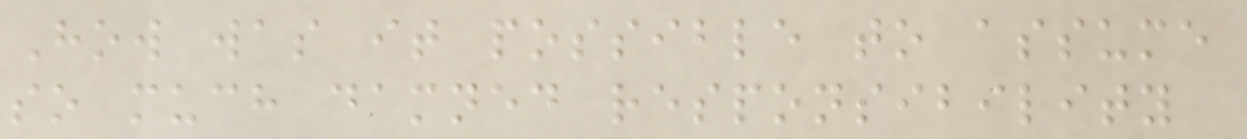How was it possible to assume
so much damned responsibility
